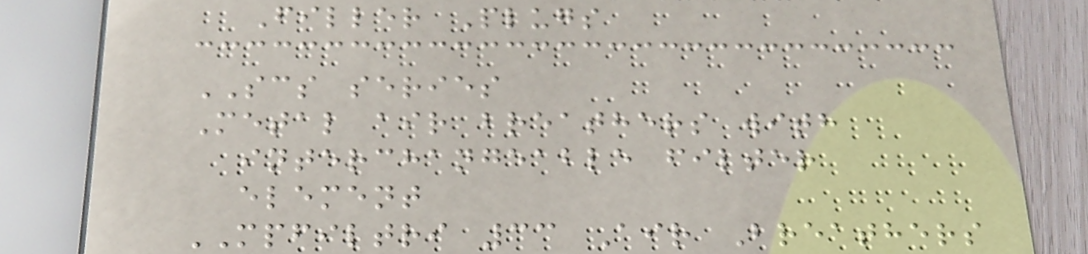Filler Plugs
SCS series
Metal air breathers with
interchangeable filter
element
MPFILTRI 33 Air Breathers
